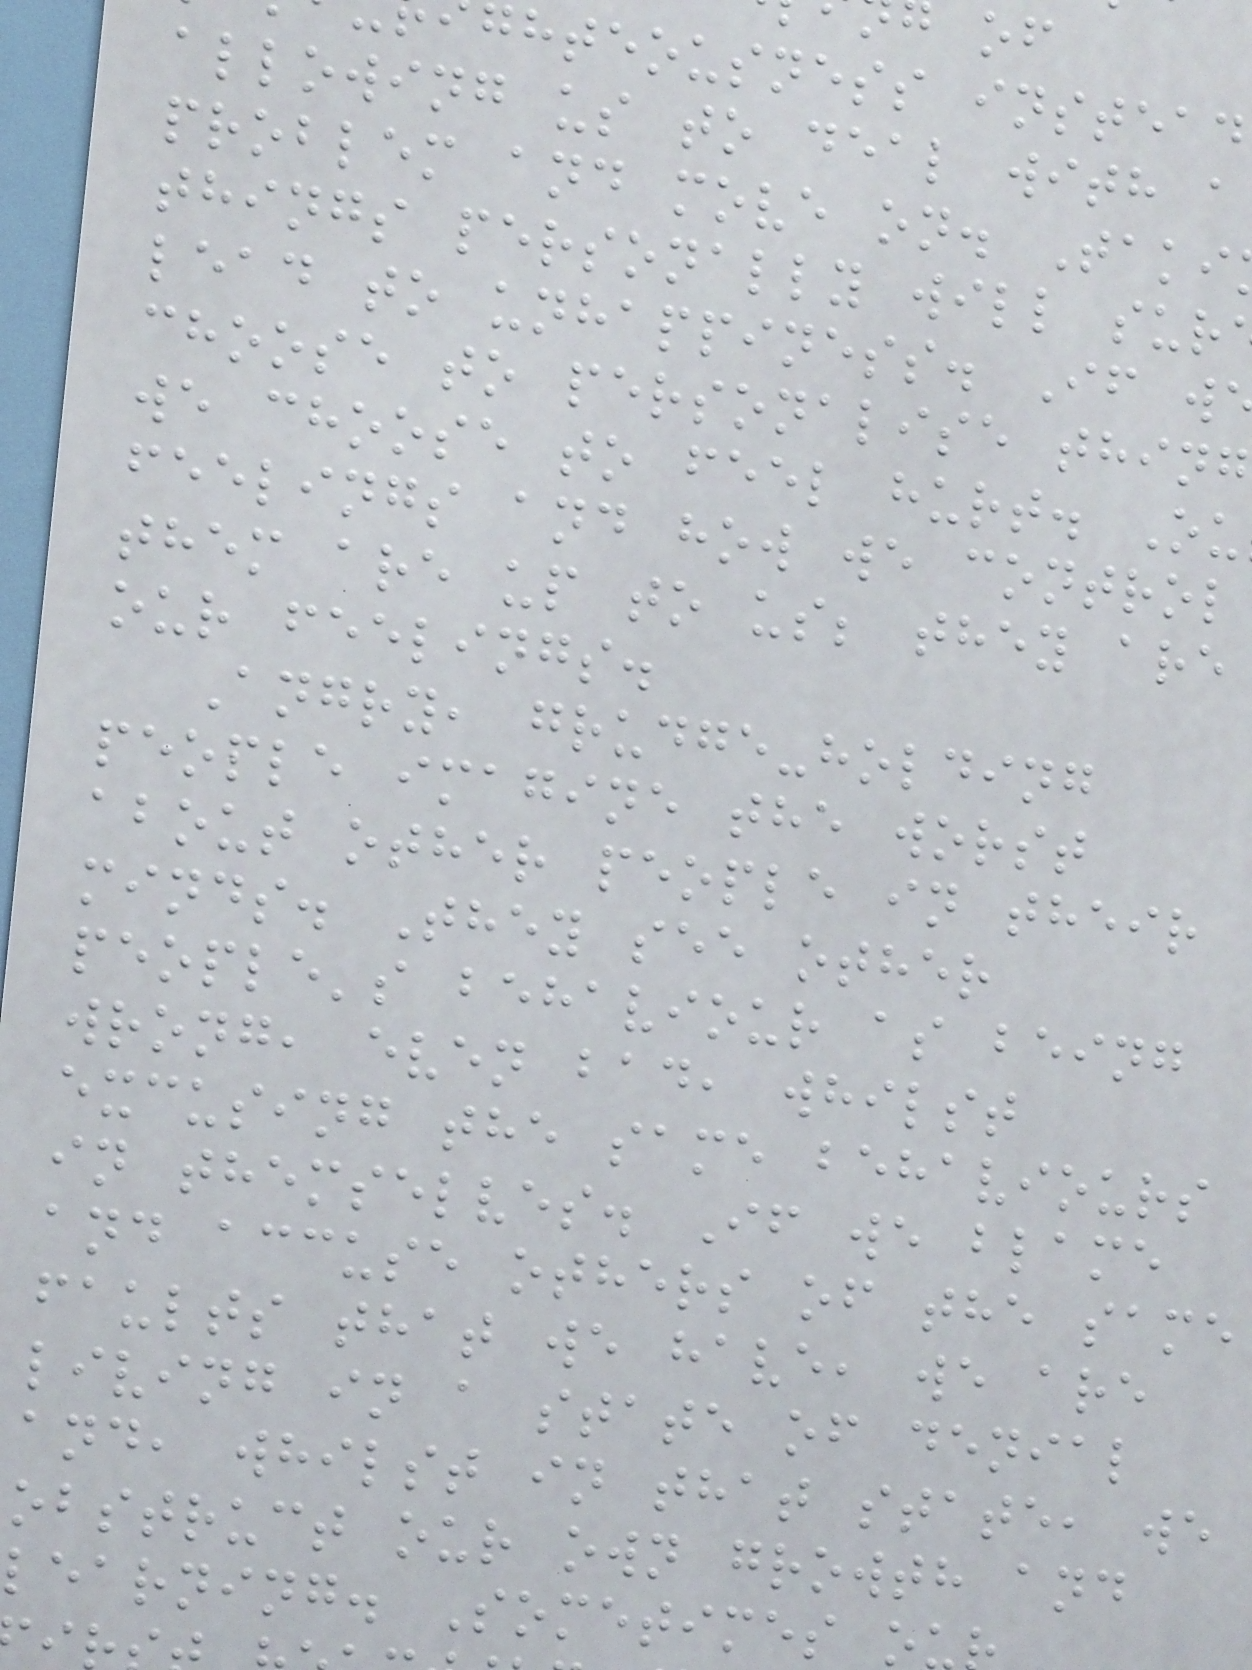ghteousness instead
allowing us to deal with a
problem and move on. Taki
things personally will sur
lead to unhappiness. If w
choose to personalise thing
we choose to feel hurt. Ou
feelings and how we control
them are up to us; they are
our feelings.
Angry, grudge-holding
people imagine the worst
about other people in their
minds. They see other
people's behaviour as being
wrong, even bad, whilst
excusing the same behaviours
in themselves. If we blame
and accuse others of the same
faults that we have, we are
living in a state of denial
and, whilst in that state, we
obstruct our own growth and
learning. Sometimes o
